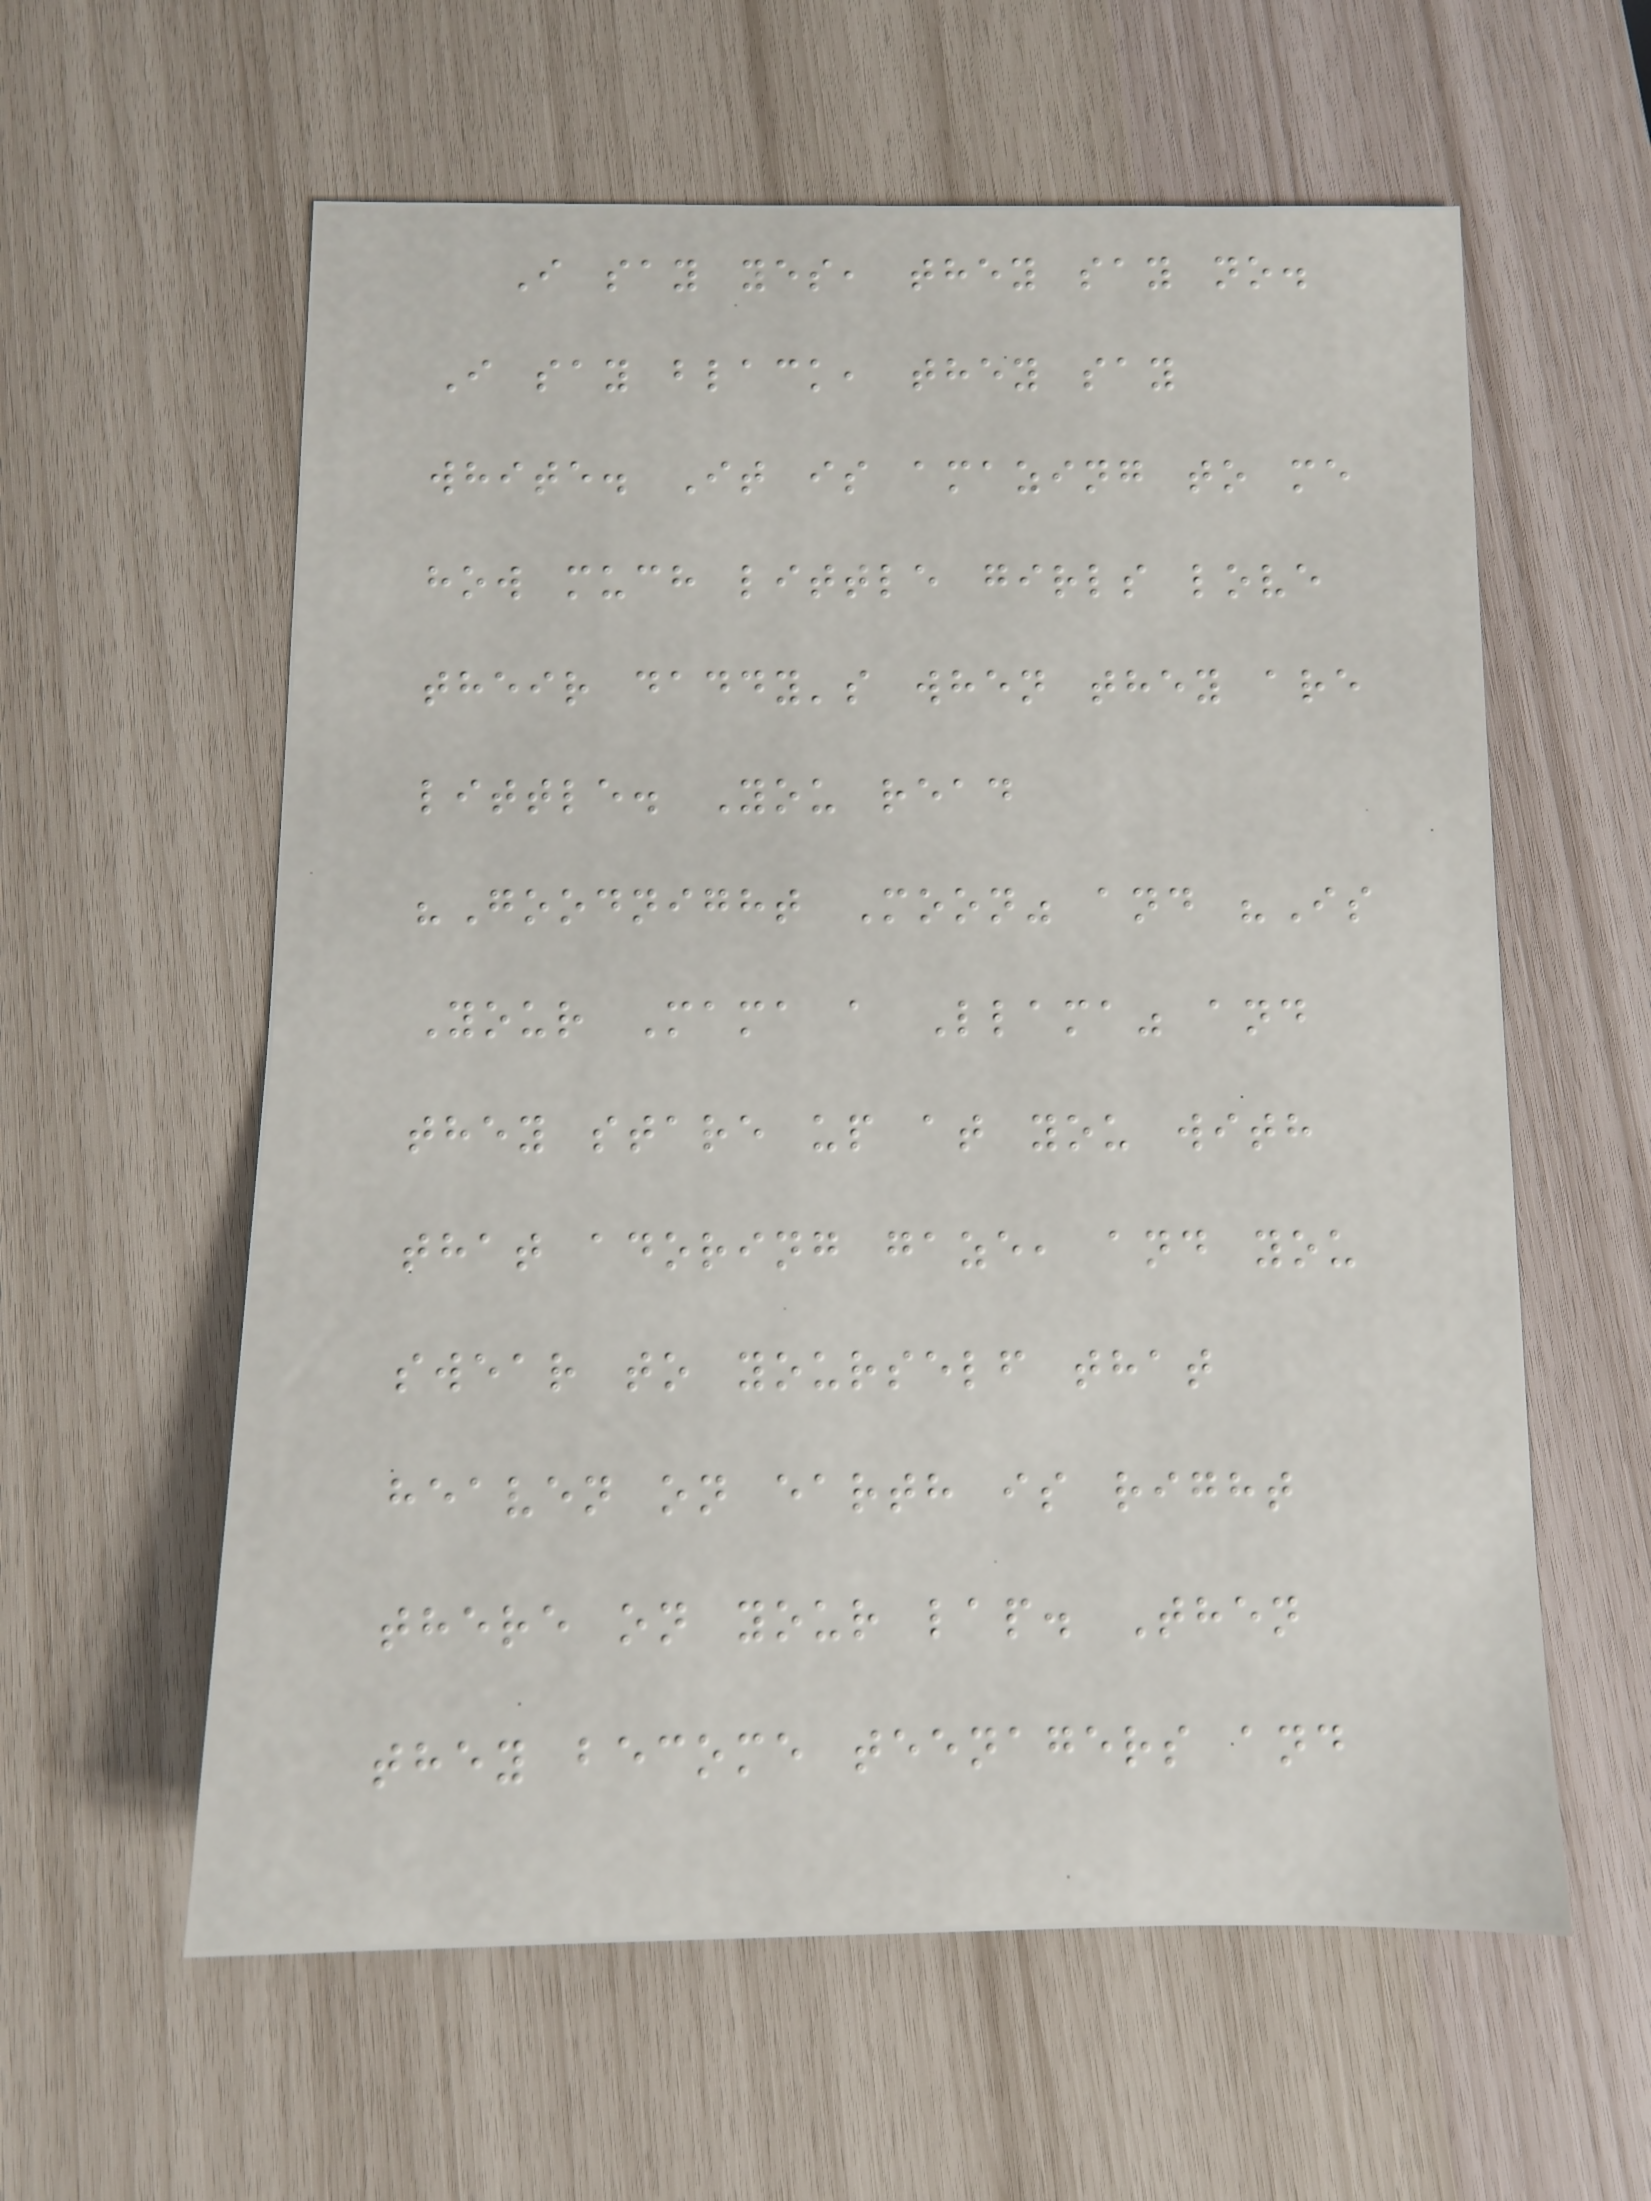I say yes, they say no.
I say black, they say
white. It is amazing to me
how much little girls love
their daddy's when they are
little. You read
"Goodnight Moon" and "Is
Your Mama a Llama" and
they stare up at you with
that adoring gaze, and you
swear to yourself that
heaven on earth is right
there on your lap. Then
they become teenagers and
